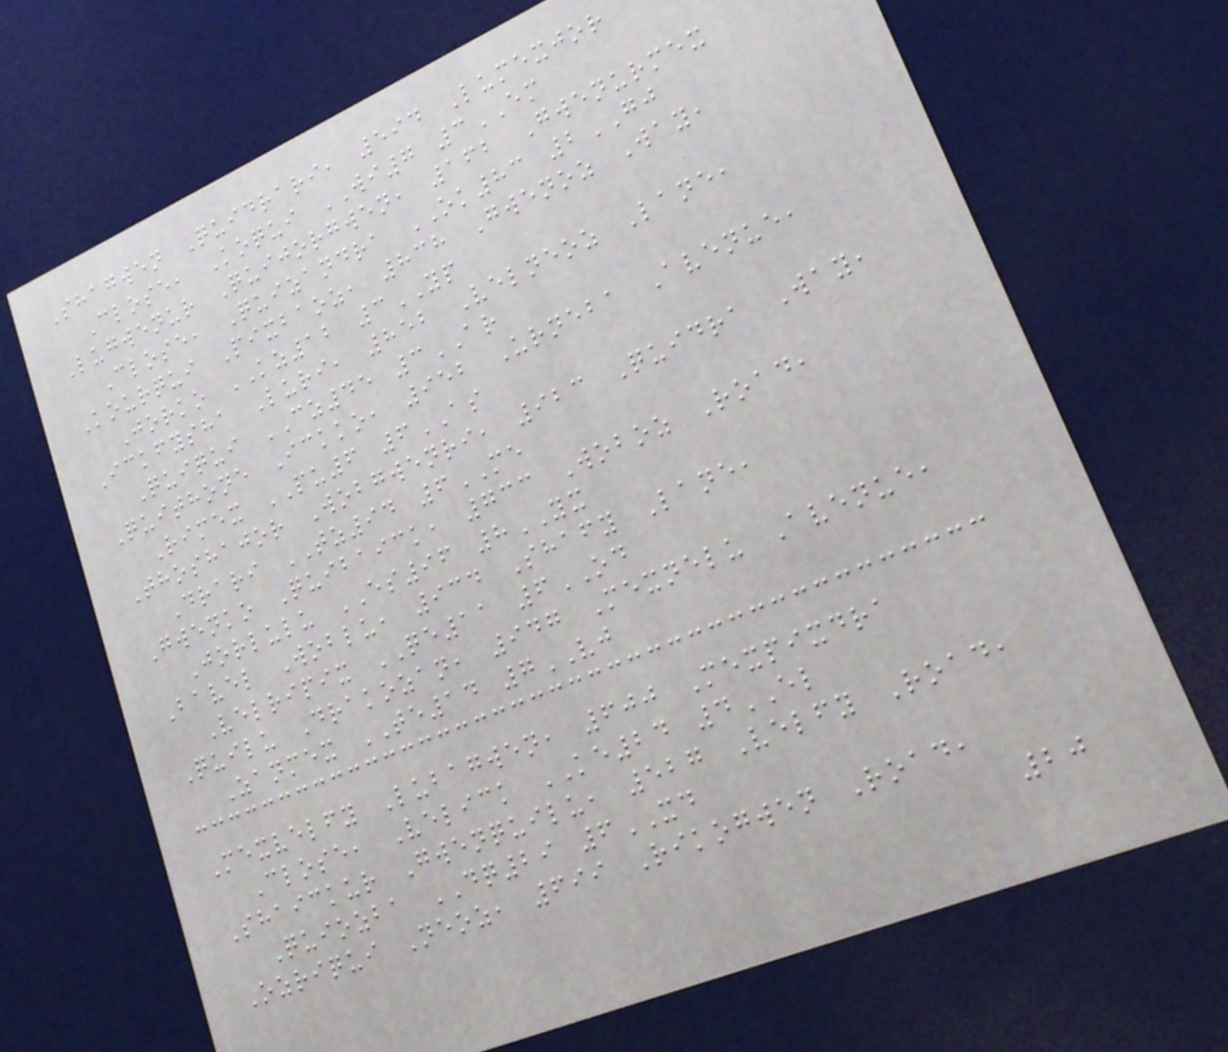Shagwen Quidrari, 594 Lumexjor
Close, Koqui WI7 3EM
Lugwenur Quijorgwen, 162 Gwenurmex
Close, Quizandra OK83 2GJ
Kourqui Pixbaoz, 838 Gwenoz Way,
Jorko KZ12 3YP
Ickfysha Luri, 852 Velneoz Lane,
Quiqui CZ45 3AR
Quithone Ickko, 952 Urneba Avenue,
Rimex PU6 6AS
Thoshajor Wobgwenri, 923 Quidra Way,
Drari TZ94 6ME
Gwenko Quibaick, 733 Woboz Road,
Jorlulu ES96 8YX
Bavel Woblu, 934 Shafy Lane,
Velripix QE11 6OD
Quilu Drakozan, 947 Mexnelu Avenue,
Zanmex TE14 7VJ
Mexvelfy Lubagwen, 600 Mexpixdra
Close, Velick KE24 4EL
Shaickur Gwenquilu, 527 Velfy Road,
Quiozba DQ29 6XD
Ozriqui Neoz, 699 Rikogwen Road,
20
